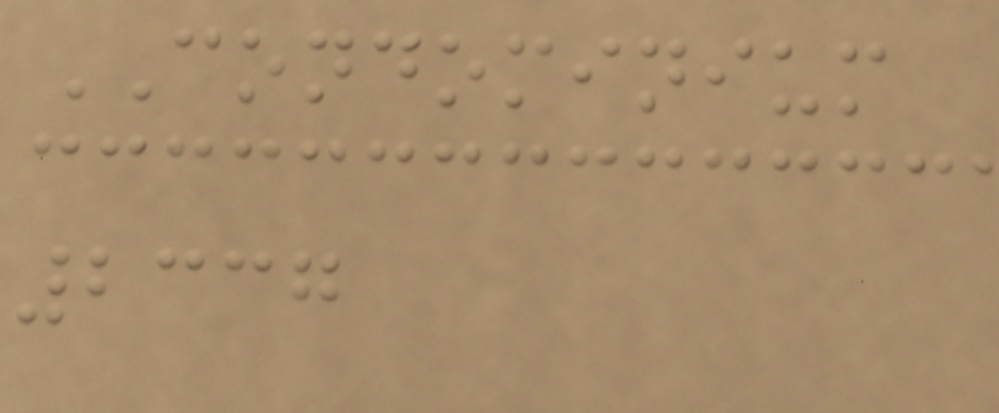CONDOMINIUM
2337
